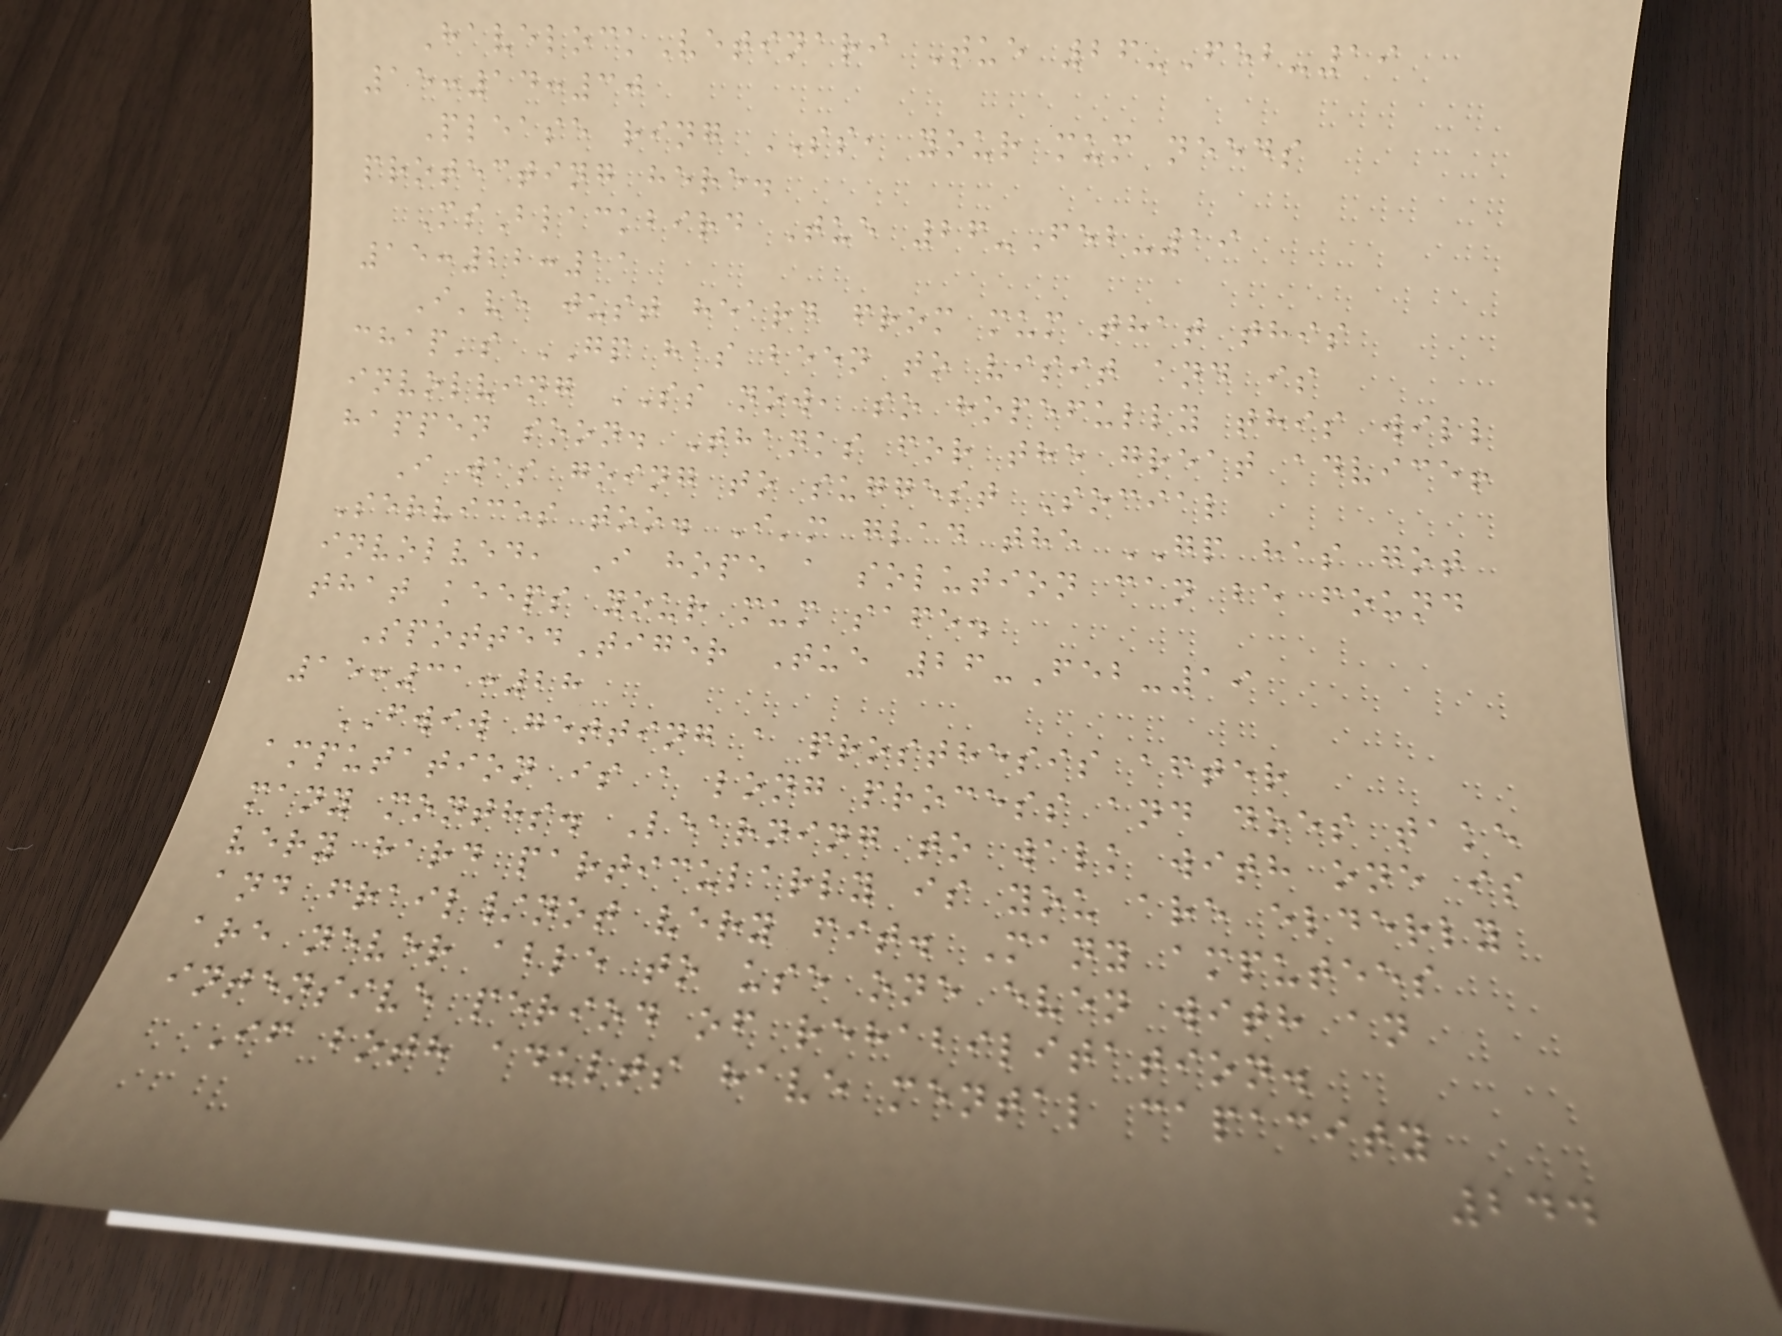HavelockVetinari Tue 26-Feb-19
15:14:30
Please ring SS, your mum needs
protecting here.
MsBlackbird Tue 26-Feb-19
15:22:11
I've just heard from mum that this
chap's GP has been to visit and is
involving SS now, so hopefully this will
happen soon. Thanks for the great advice!
I was going to suggest Social
Services too. I'm glad the GP has got
involved, I hope a solution can be found
that keeps your mum safe.
SpottedTiger Tue 26-Feb-19
15:31:28
FWIW getting a prosthesis after
amputation is a long process and does take
many months. Learning to walk with one is
very hard particularly is you are elderly
and frail/not very fit. Many amputees
are never able to use one even with an
intensive period of rehabilitation.
If both adults have mental capacity
244
